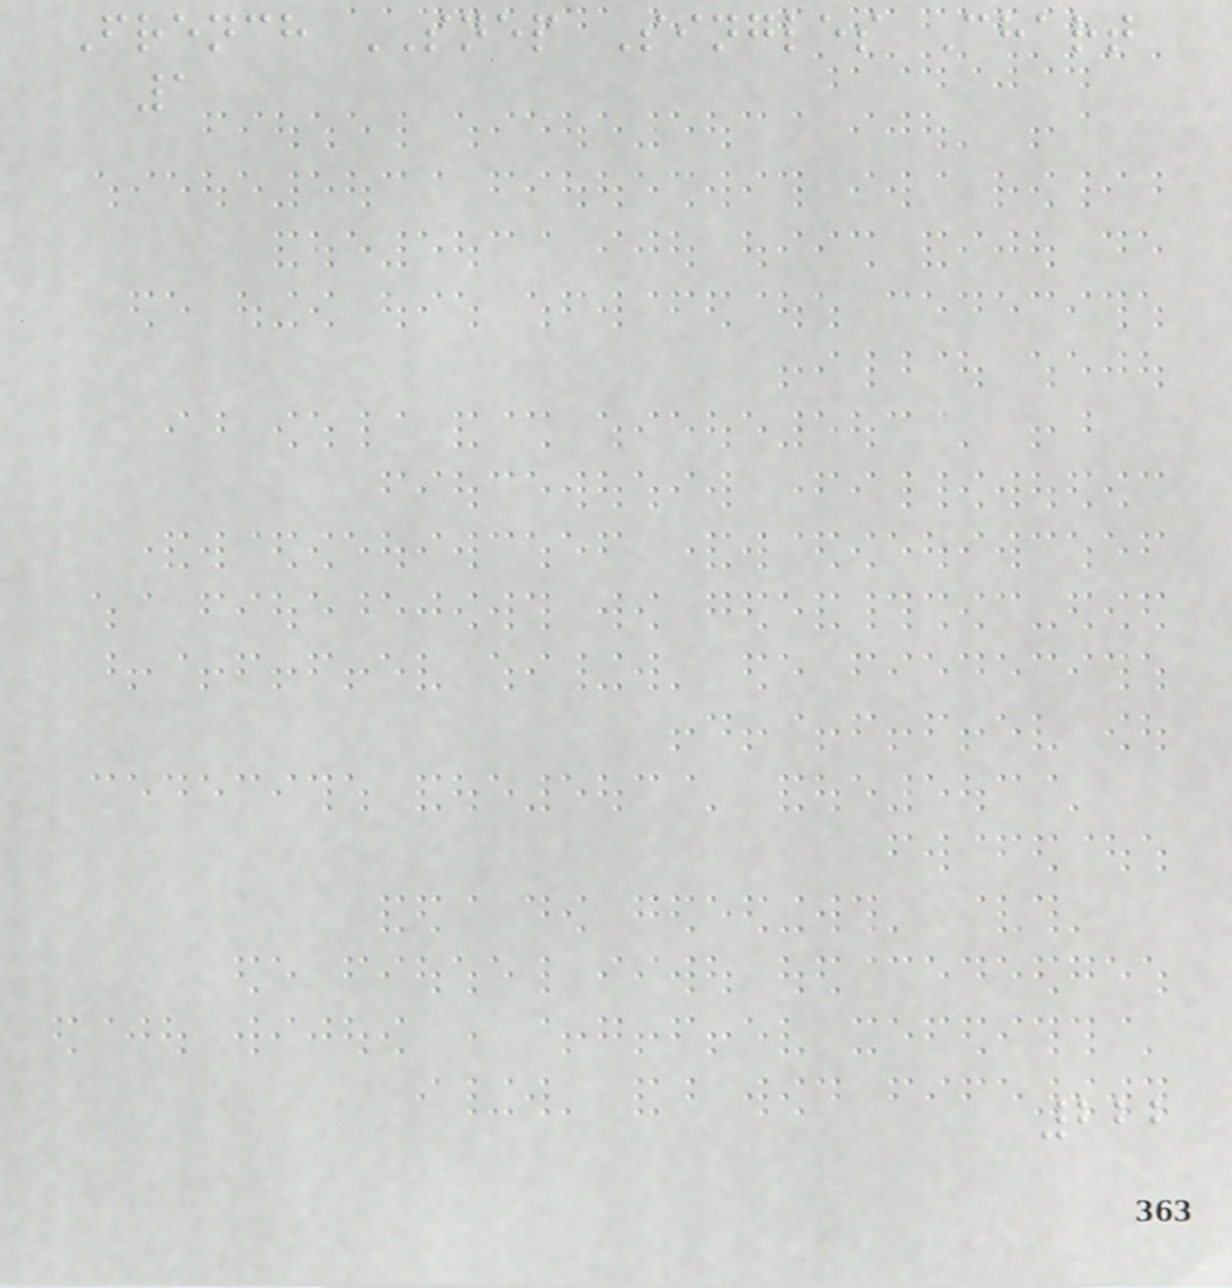French SNEP Singles Chart
1
222
